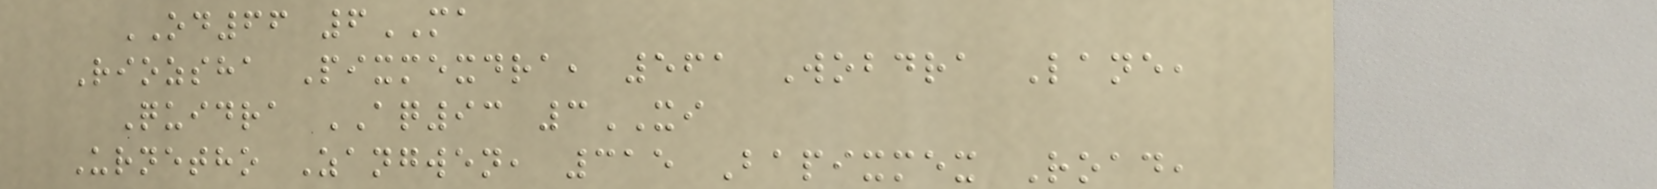OD66 6MA
Riozsha Pixmexdra, 561 Wobdra Lane,
Quidra AQ93 3XI
Urnetho Zangwen, 315 Bapixmex Road,
